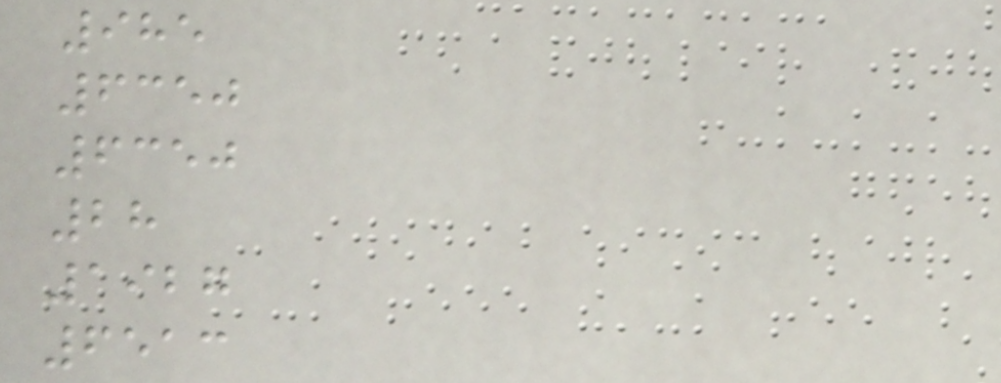985
6350
6350
28
1927
6513
